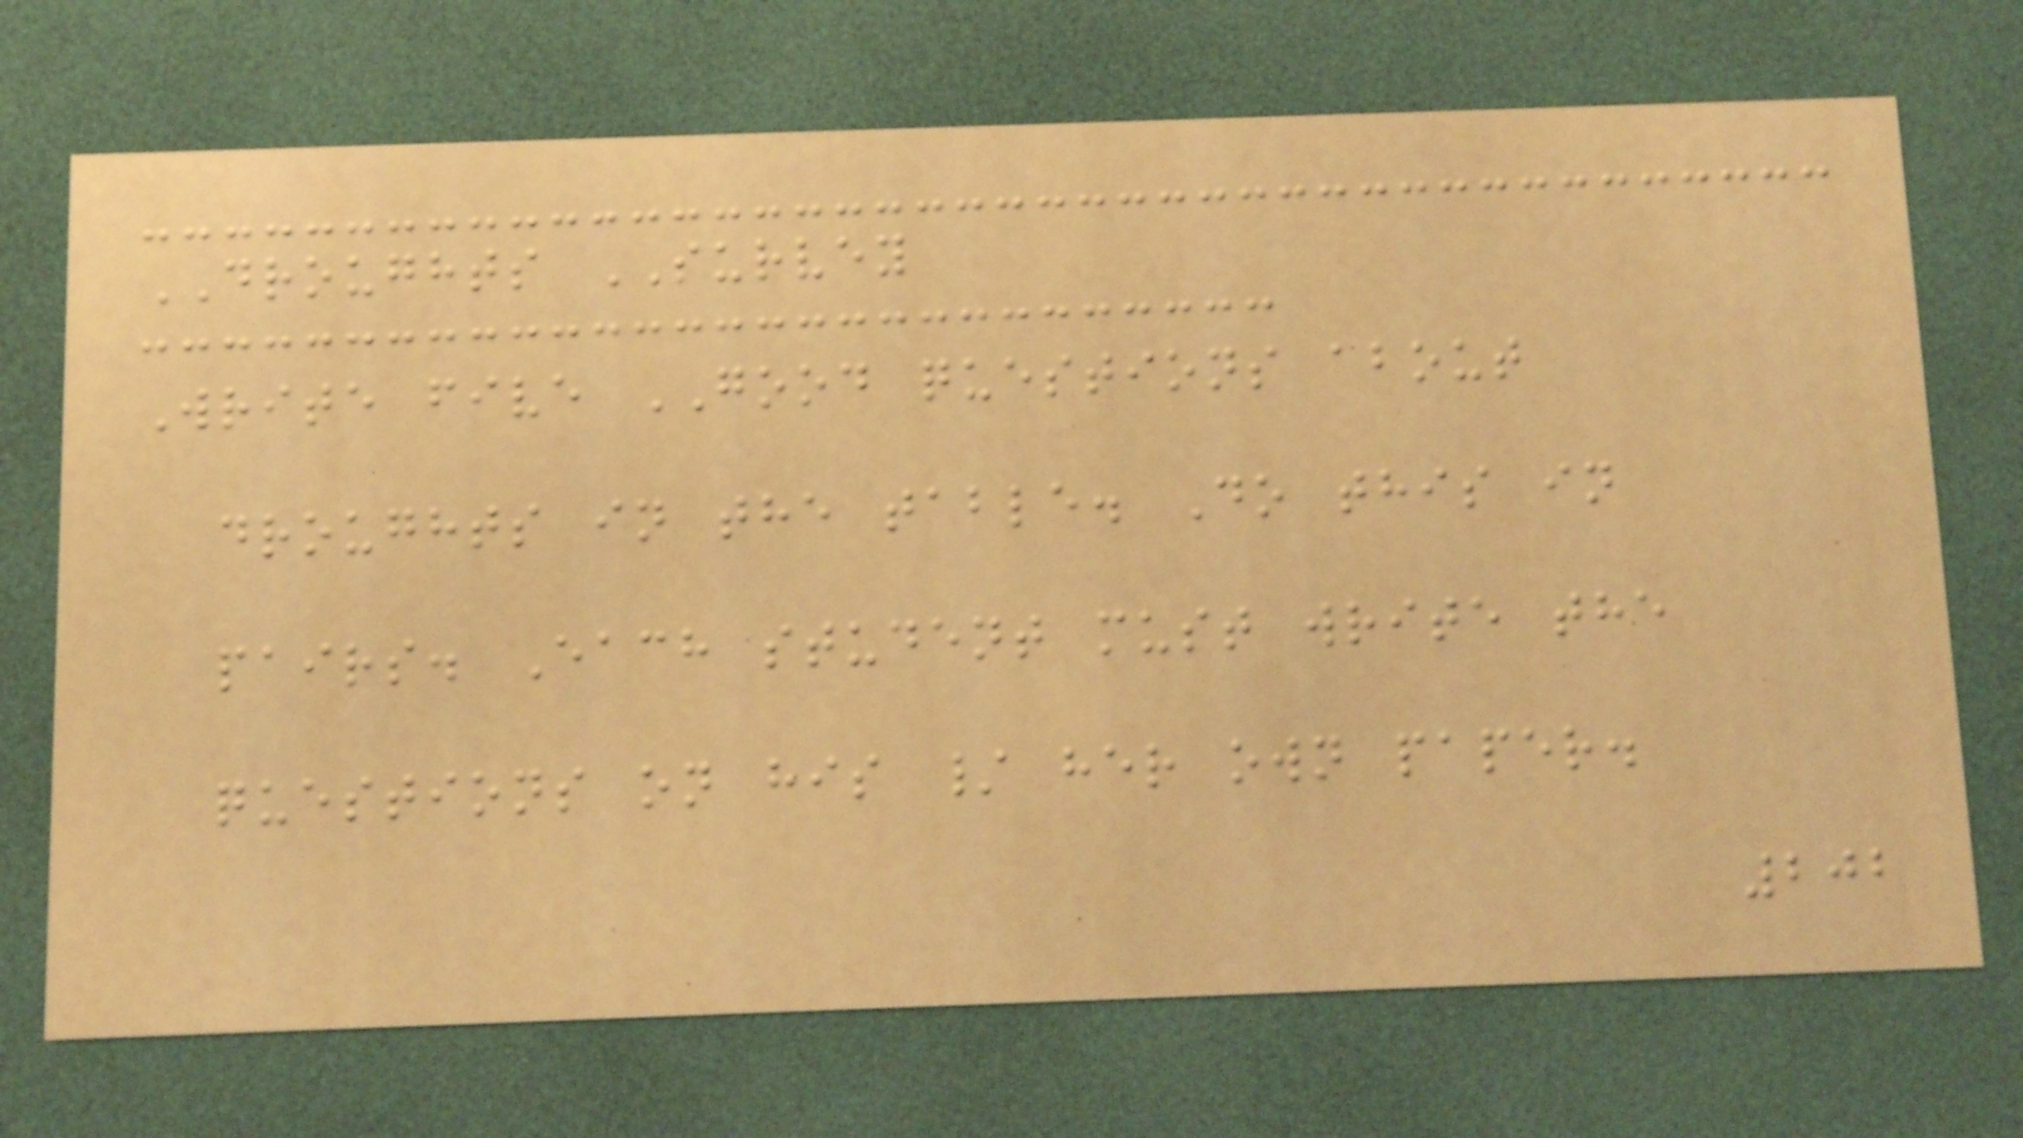DROUGHTS SURVEY
Write five GOOD questions about
droughts in the table. Do this in
pairs. Each student must write the
questions on his / her own paper.
202
